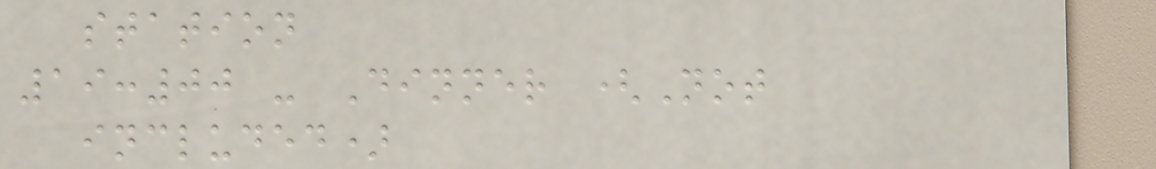station
19:00 - Dinner (Not
included)
